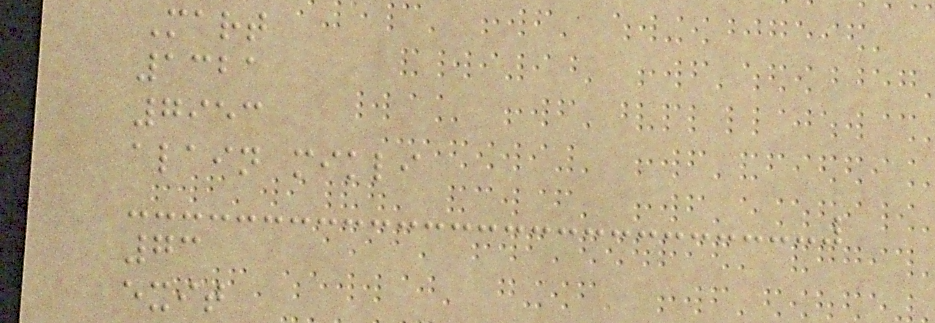Mart
1321
7953
alain mikli
73
exit
